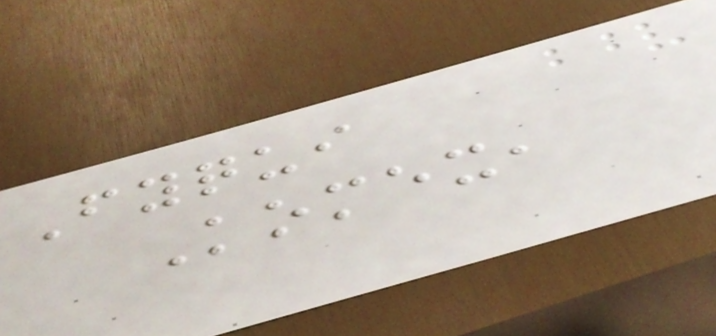Fyqui
Komex,
